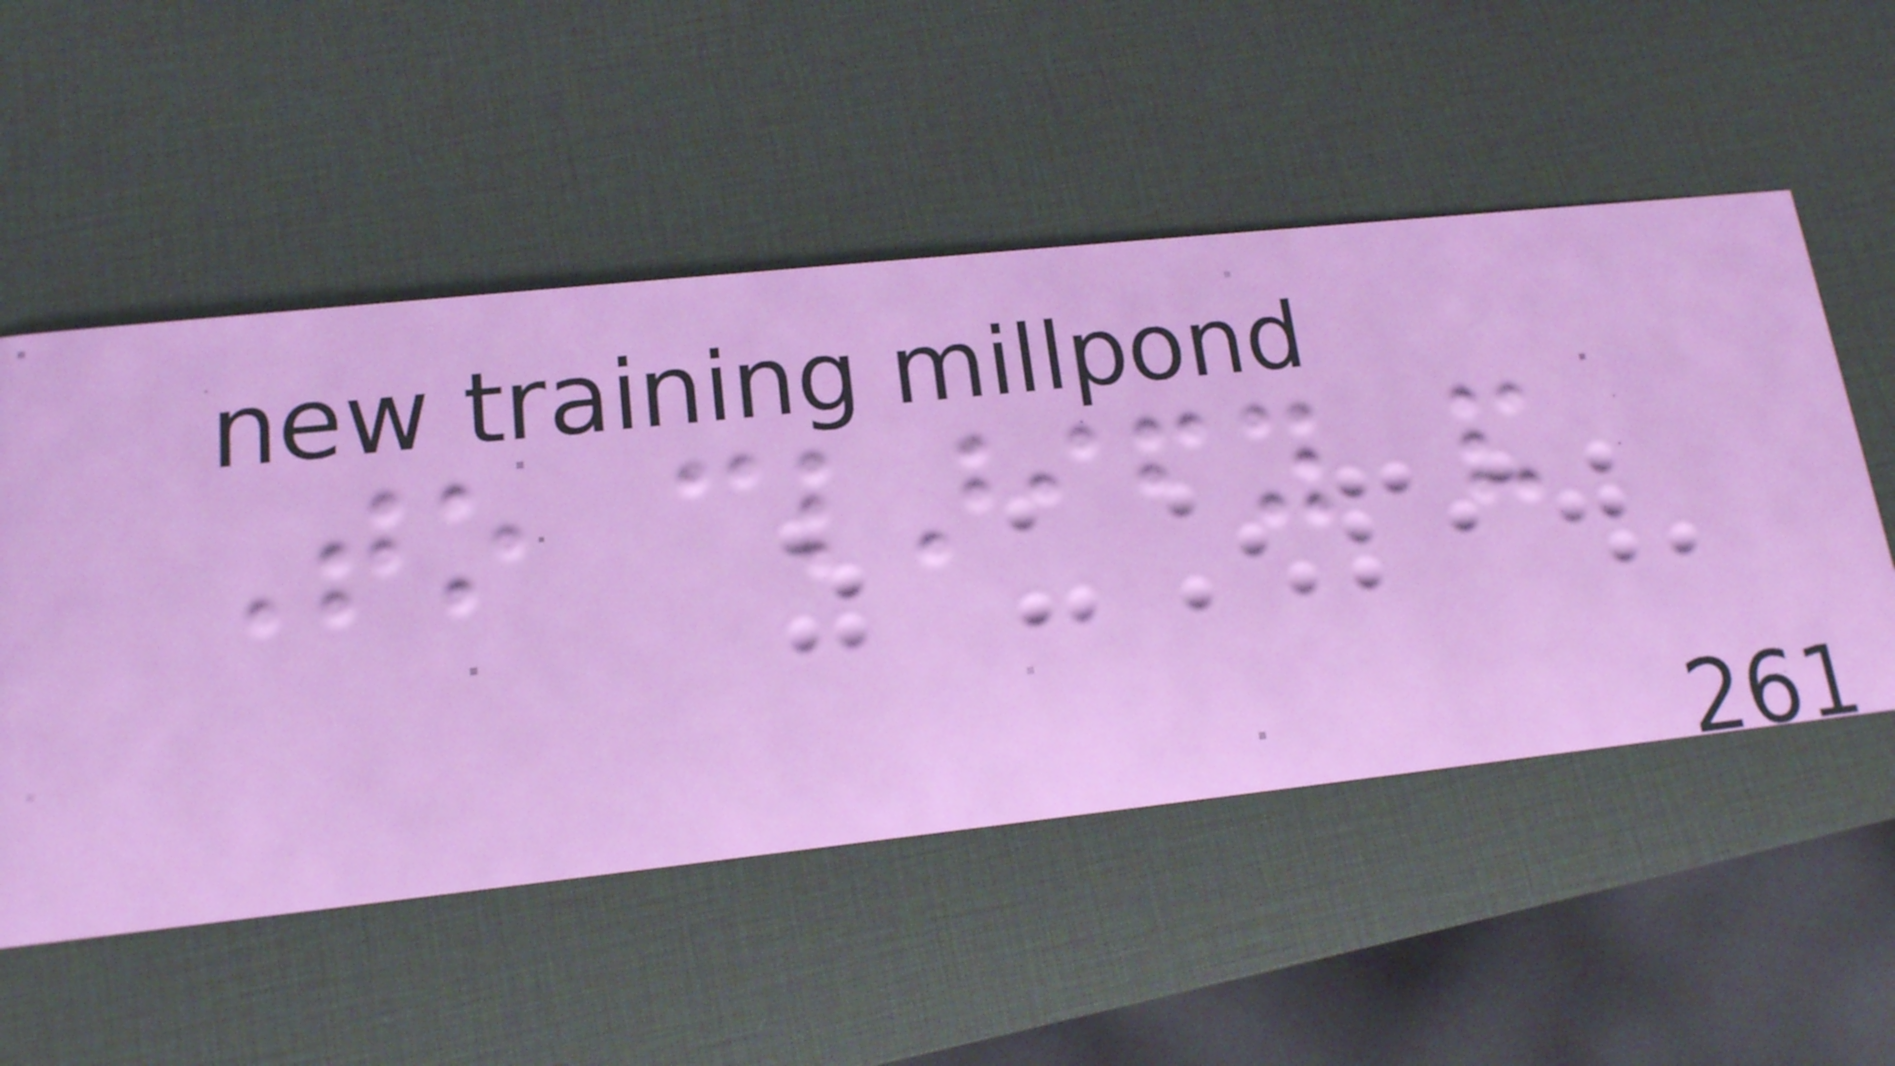To clarify and
